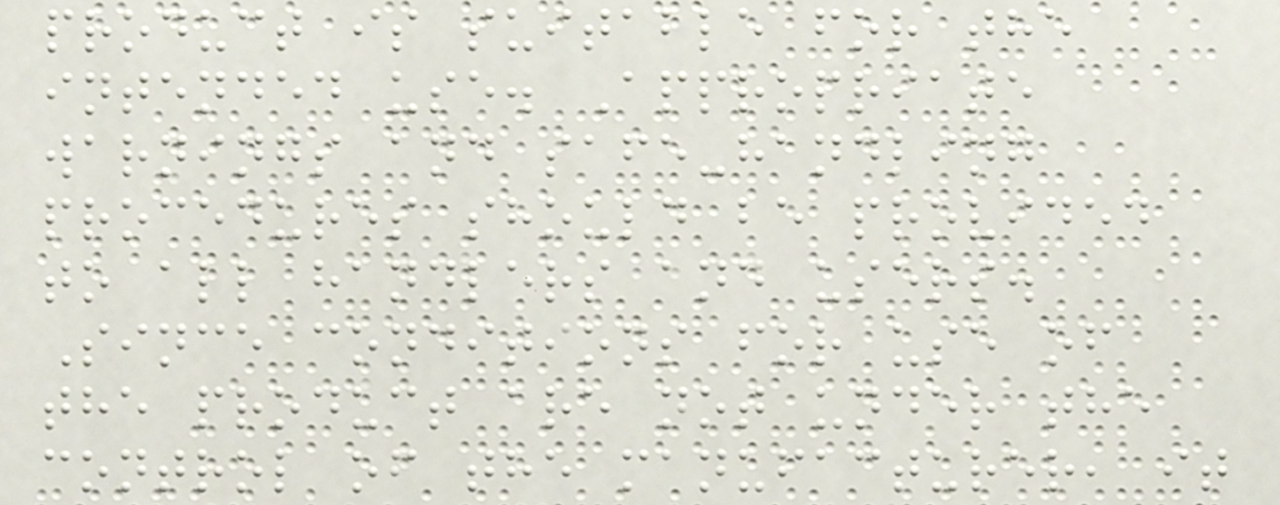product is suitable for the
intended use. Appropriate
warnings and safe-handling
procedures should be provided
to all handlers and users.
Since conditions for use of
the product are not under the
control of the manufacturer, it
